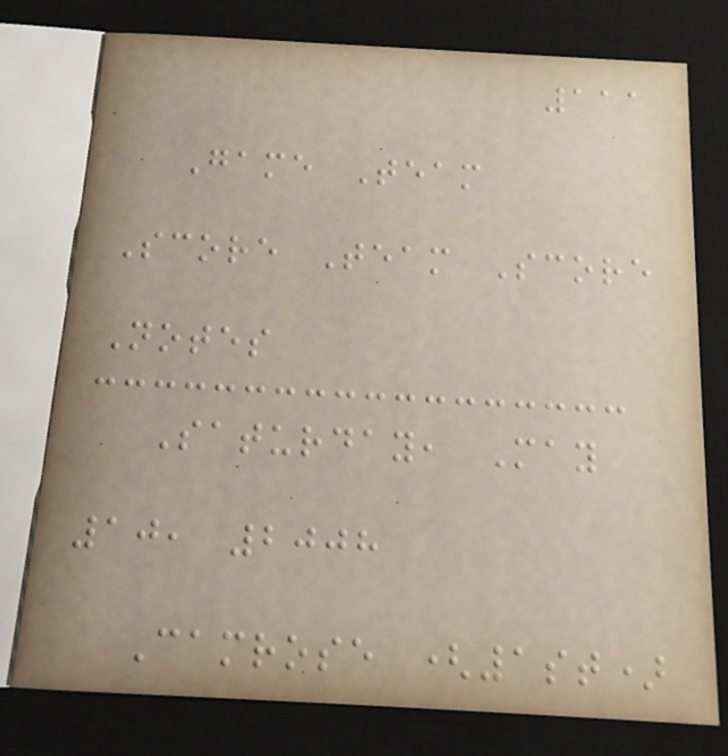111
Game Team
Score Team Score
Notes
Saturday, May
10, 2008
Camrose (1st)
